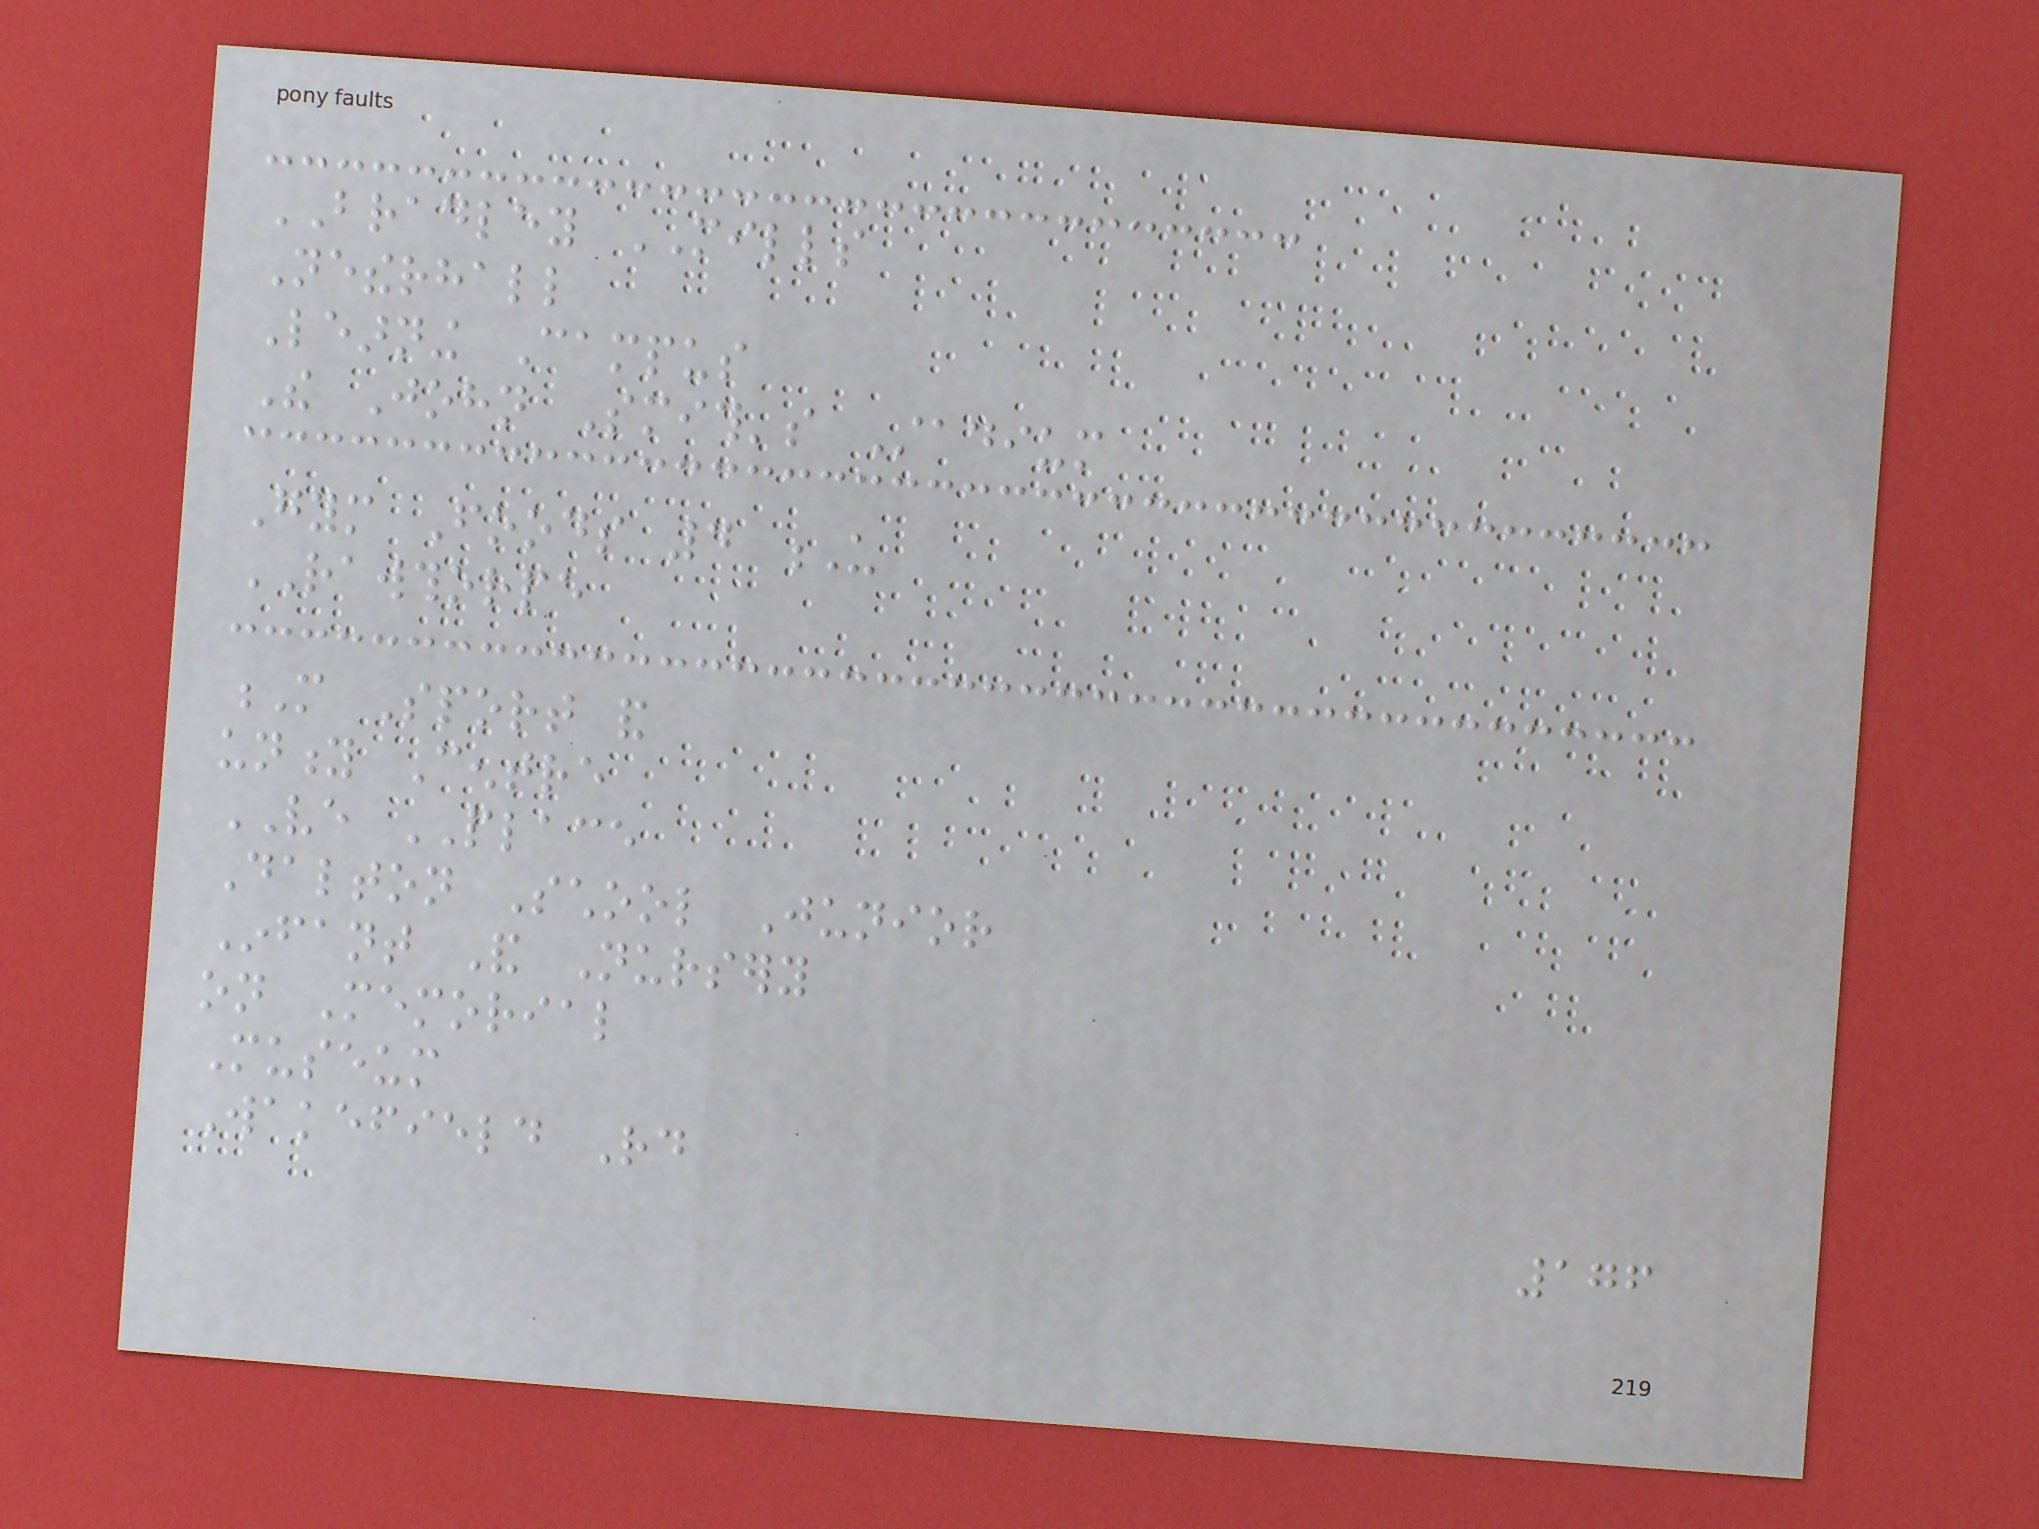BRADLEY MILLS
Netherhall
Learning Campus
The John Smith's Stadium
Gym Foods 4 U
RAWTHORPE
M Sport and
unity Centre
VE PLACE
Dalton School Junior
Infant And Nursery
on Memorial
Museum
Wakefield Rd
176
